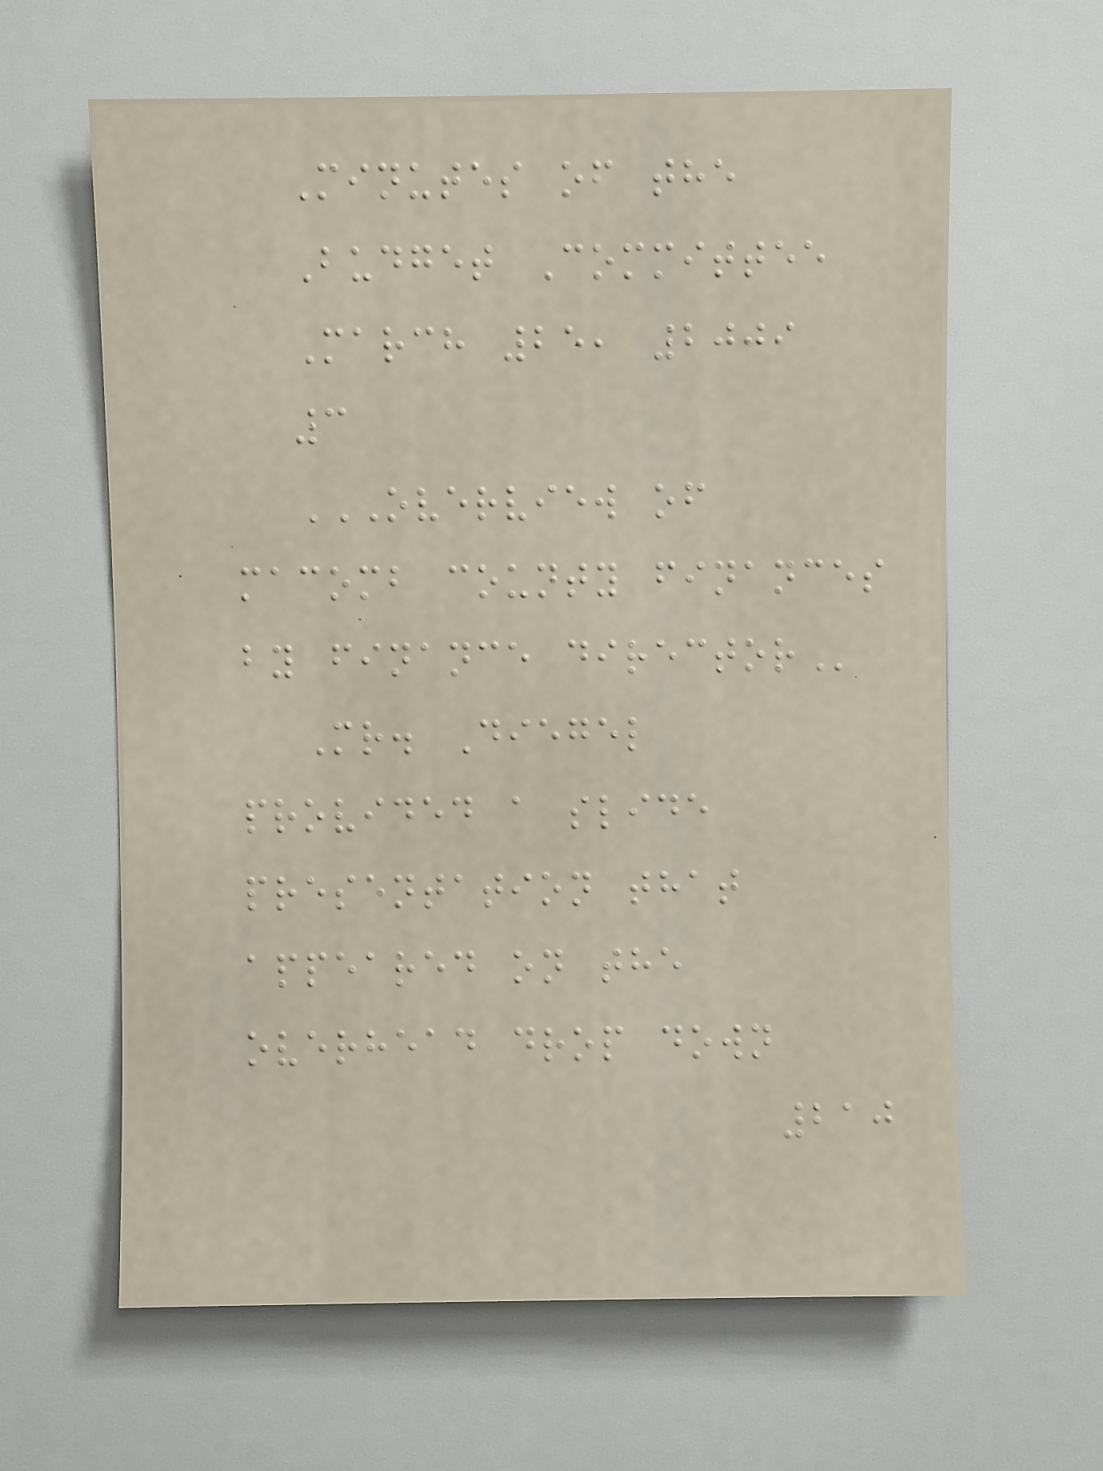Minutes of the
Budget Committee
March 25, 2009
3
OVERVIEW OF
MACOMB COUNTY FINANCES
BY FINANCE DIRECTOR
Mr. Diegel
provided a slide
presentation that
appeared on the
overhead drop down
210
